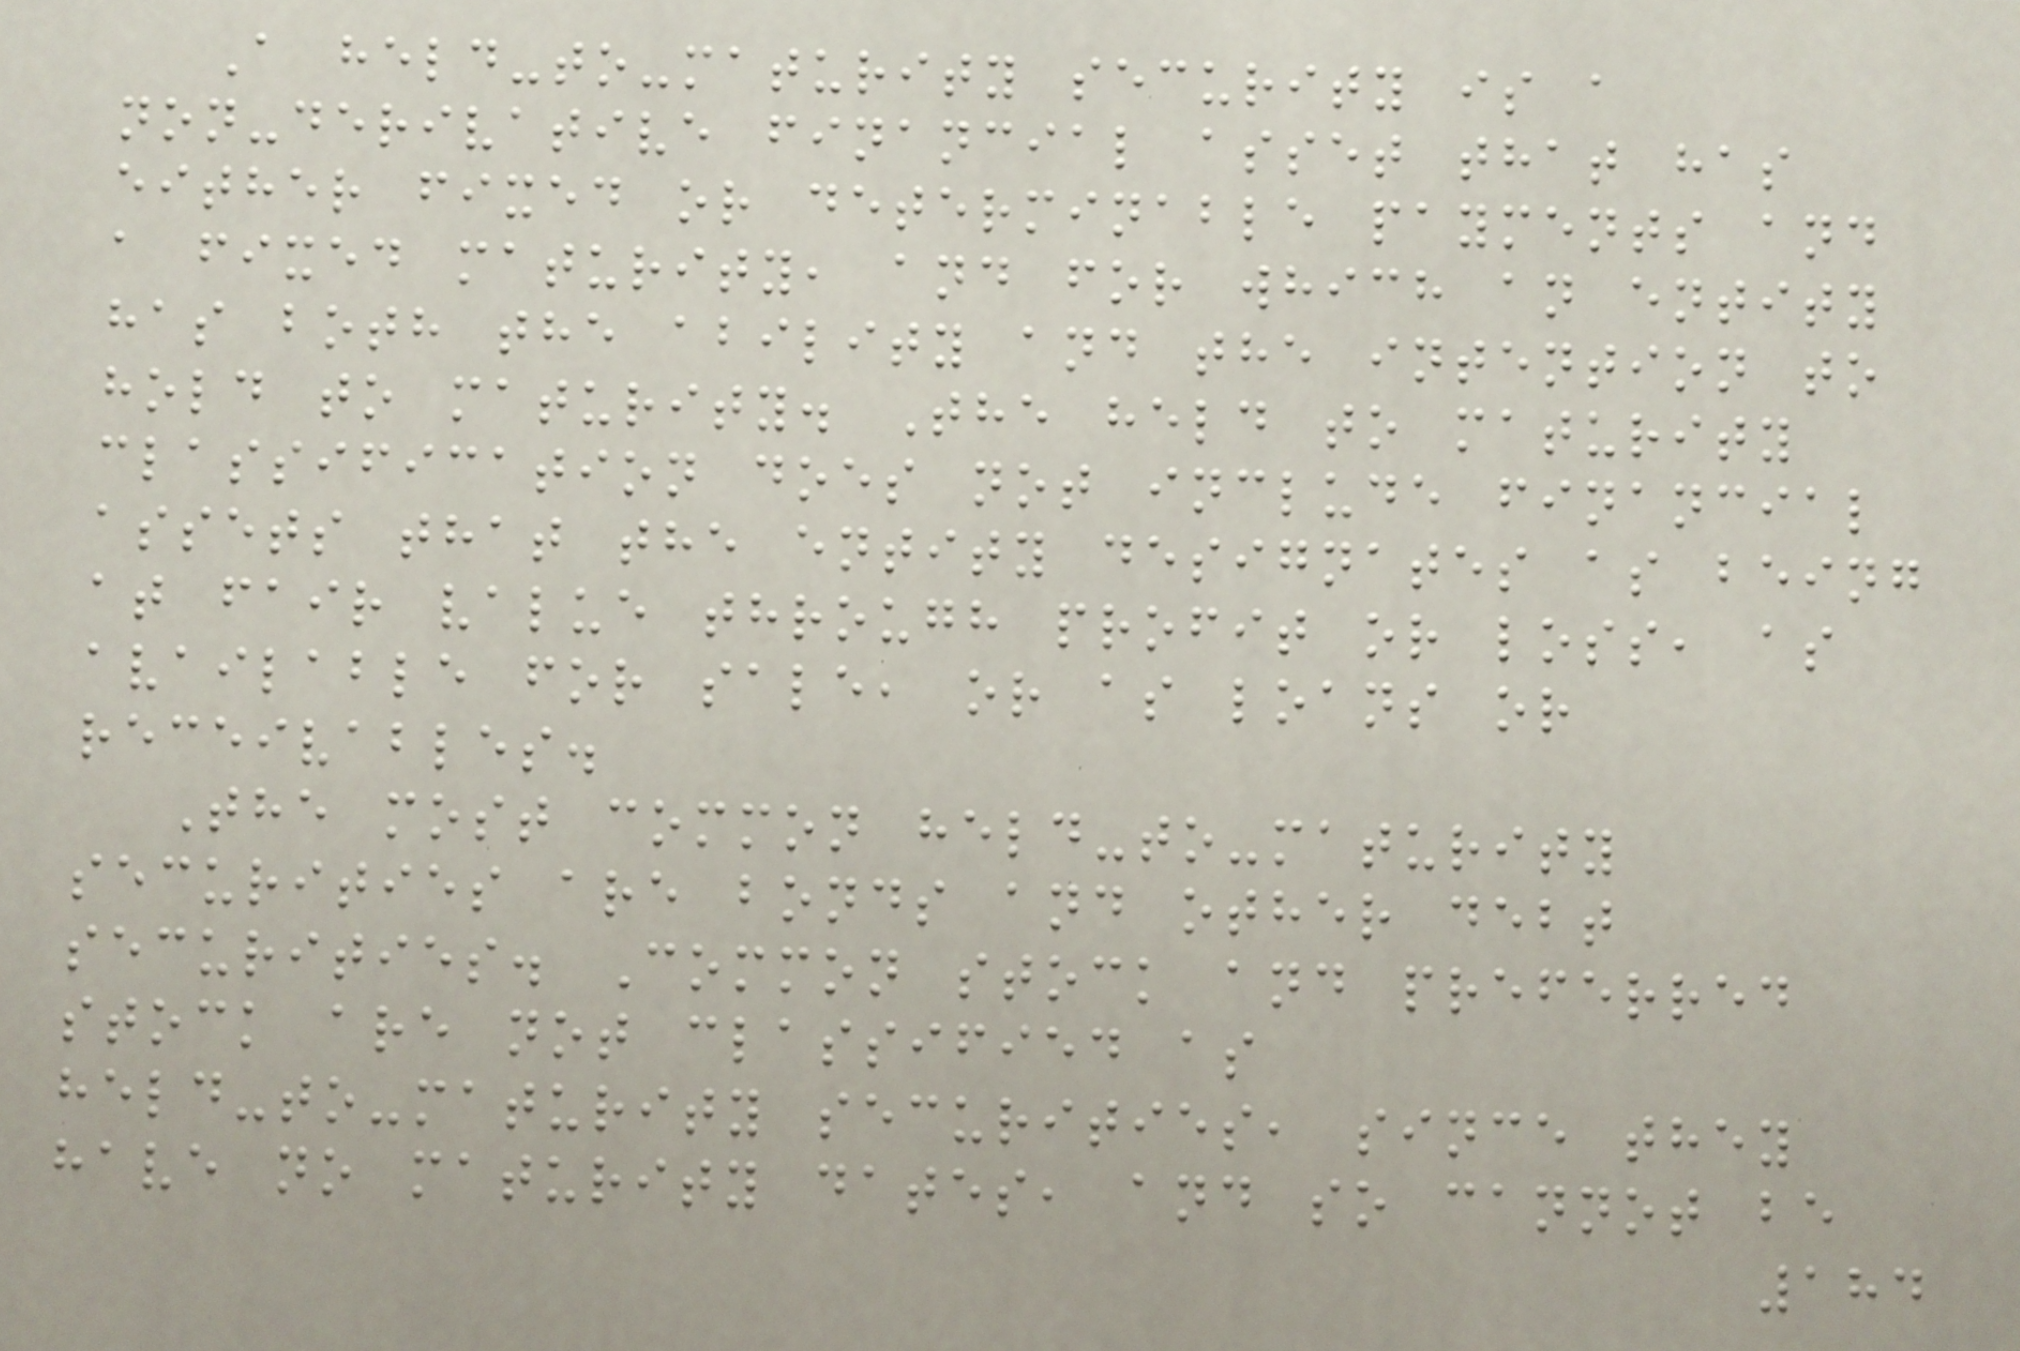A held-to-maturity security is a
non-derivative financial asset that has
either fixed or determinable payments and
a fixed maturity, and for which an entity
has both the ability and the intention to
hold to maturity. The held to maturity
classification does not include financial
assets that the entity designates as being
at fair value through profit or loss, as
available for sale, or as loans or
receivables.
The most common held-to-maturity
securities are bonds and other debt
securities. Common stock and preferred
stock are not classified as
held-to-maturity securities, since they
have no maturity dates, and so cannot be
184
